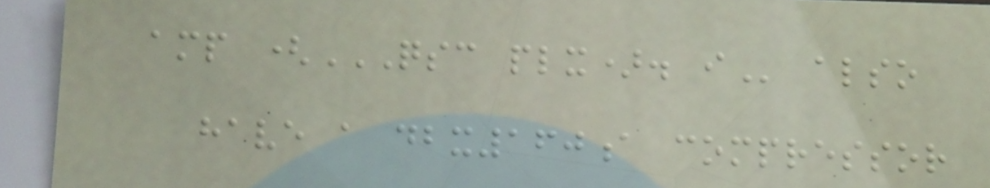amp (QSC PLX). I also
have a dbx160a compressor
